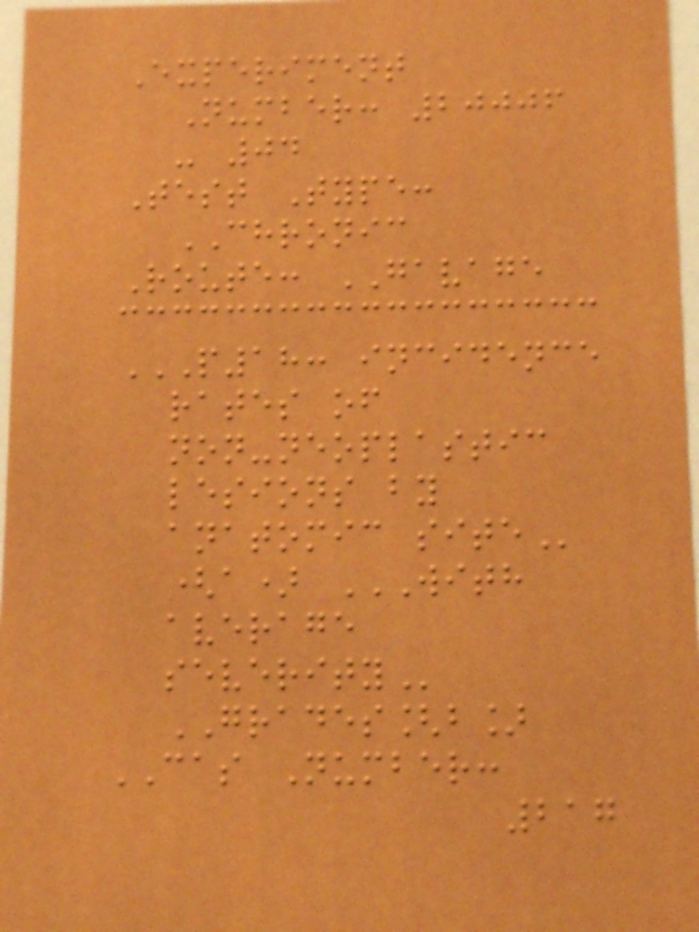Experiment
Number: 20006
- 04
Test Type:
CHRONIC
Route: GAVAGE
P18: INCIDENCE
RATES OF
NON-NEOPLASTIC
LESIONS BY
ANATOMIC SITE
(a) WITH
AVERAGE
SEVERITY
GRADES[b]
CAS Number:
217
